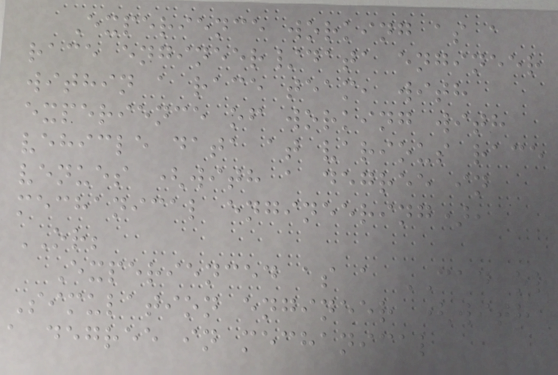Experience working as a
race engineer/data engineer
within a race team, with
experience of working with
vehicle data at various race
venues (with a degree in
mechanical engineering),
OR;
Experienced as a CAD or
Simulation engineer (with
a degree in mechanical
